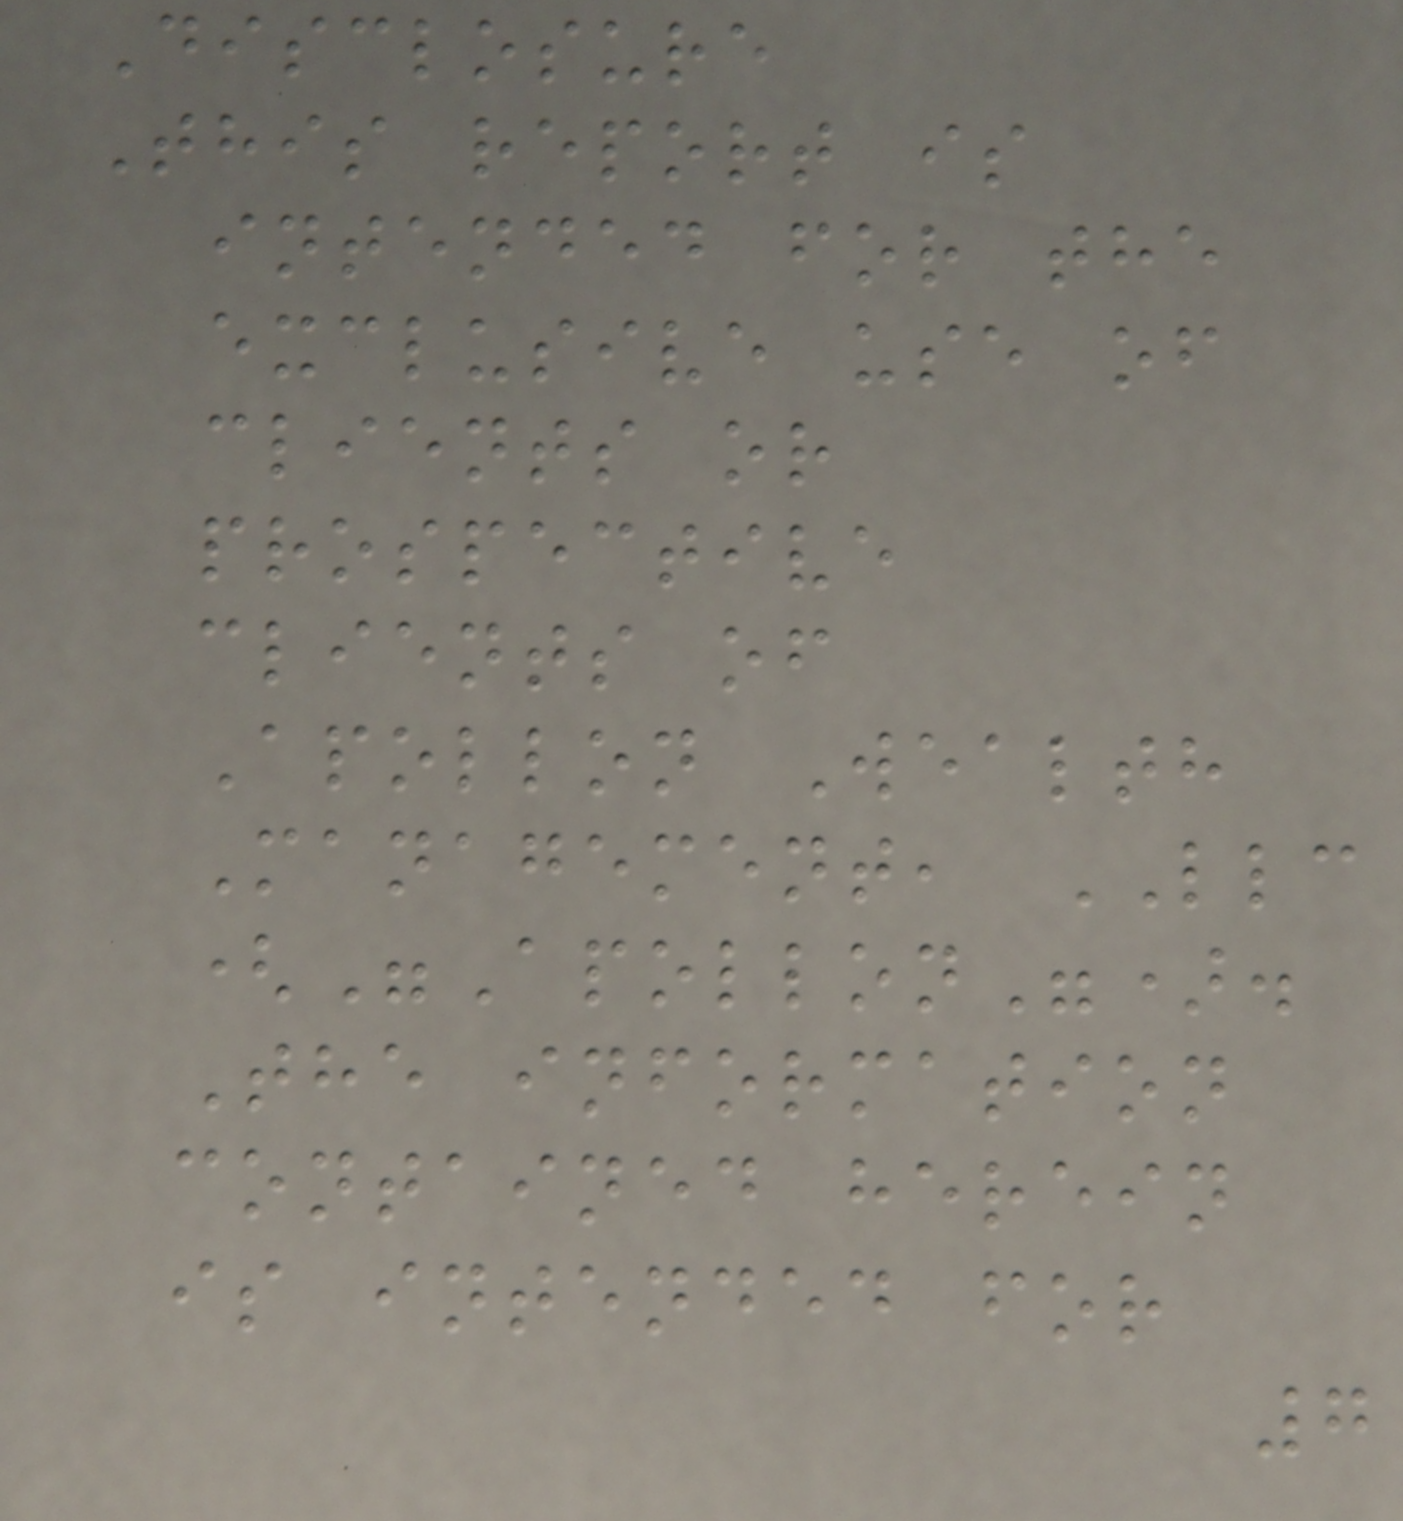Disclosure
This report is
intended for the
exclusive use of
clients or
prospective
clients of
Apollon Wealth
Management, LLC
("Apollon").
The information
contained herein
is intended for
7
